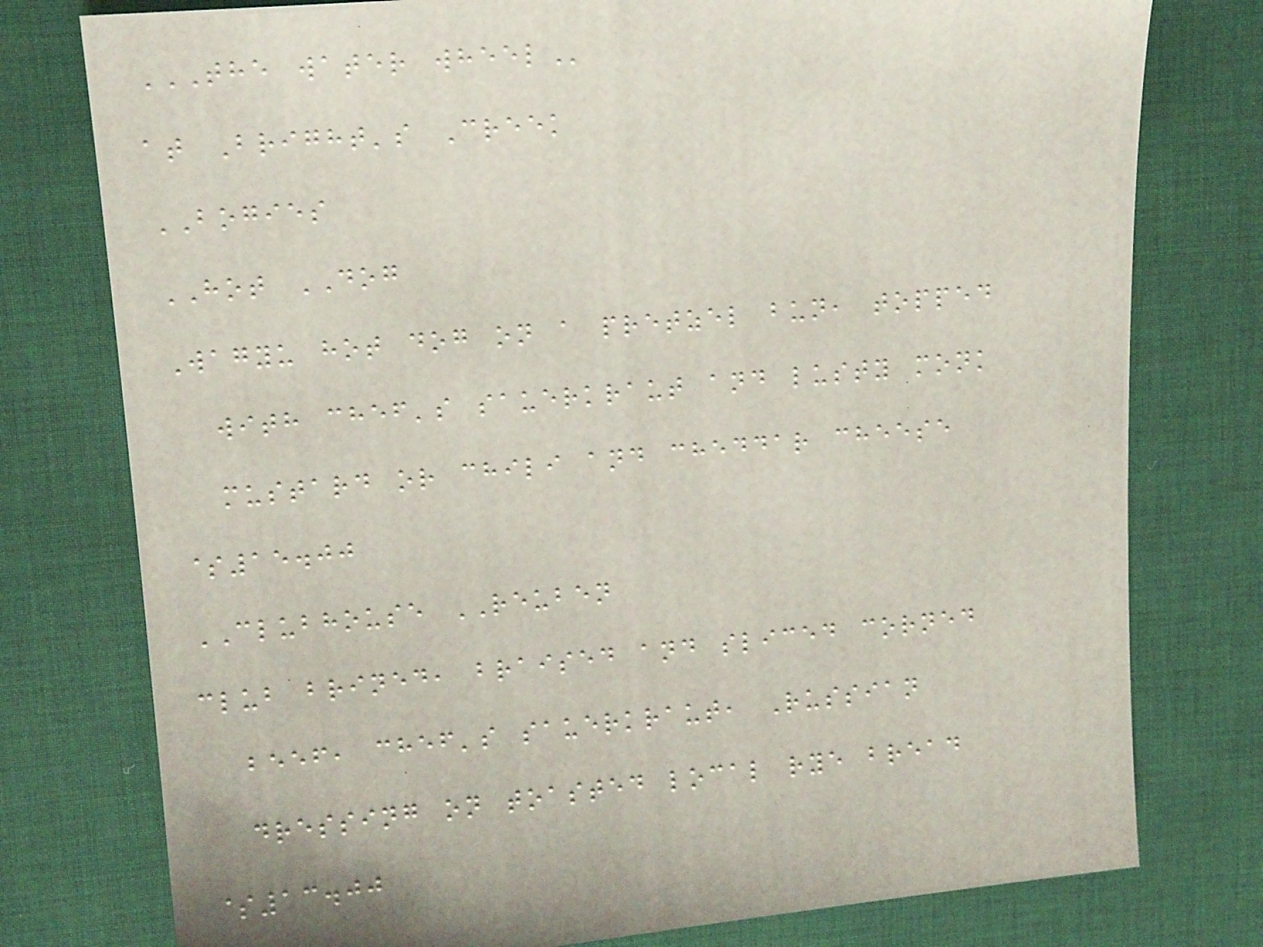THE WATER WHEEL
at Bright's Creek
BOGIES
HOT DOG
Wagyu hot dog on a pretzel bun, topped
with chef's sauerkraut and lusty monk
mustard or chili and cheddar cheese
$15.00
CLUBHOUSE REUBEN
club brined, braised and sliced corned
beef, chef's sauerkraut, Russian
dressing on toasted local rye bread
$13.00
